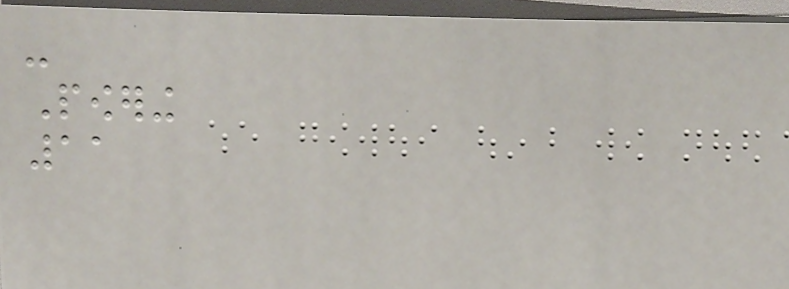-
Powering
11
